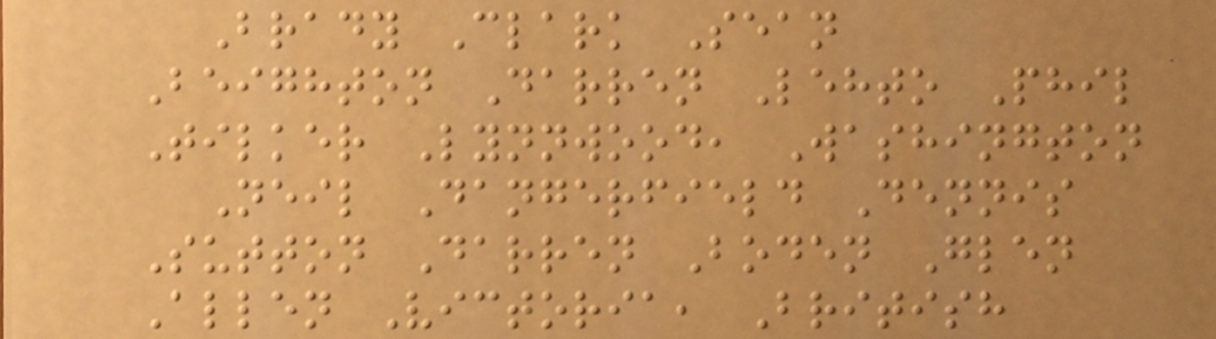Brady Clark Sean
Beighton Darren Lehto Phil
Tilker Lynnwood, Washington
Neil Dangerfield Dennis
Sutton Darren Boden Glen
Allen Victoria, British
